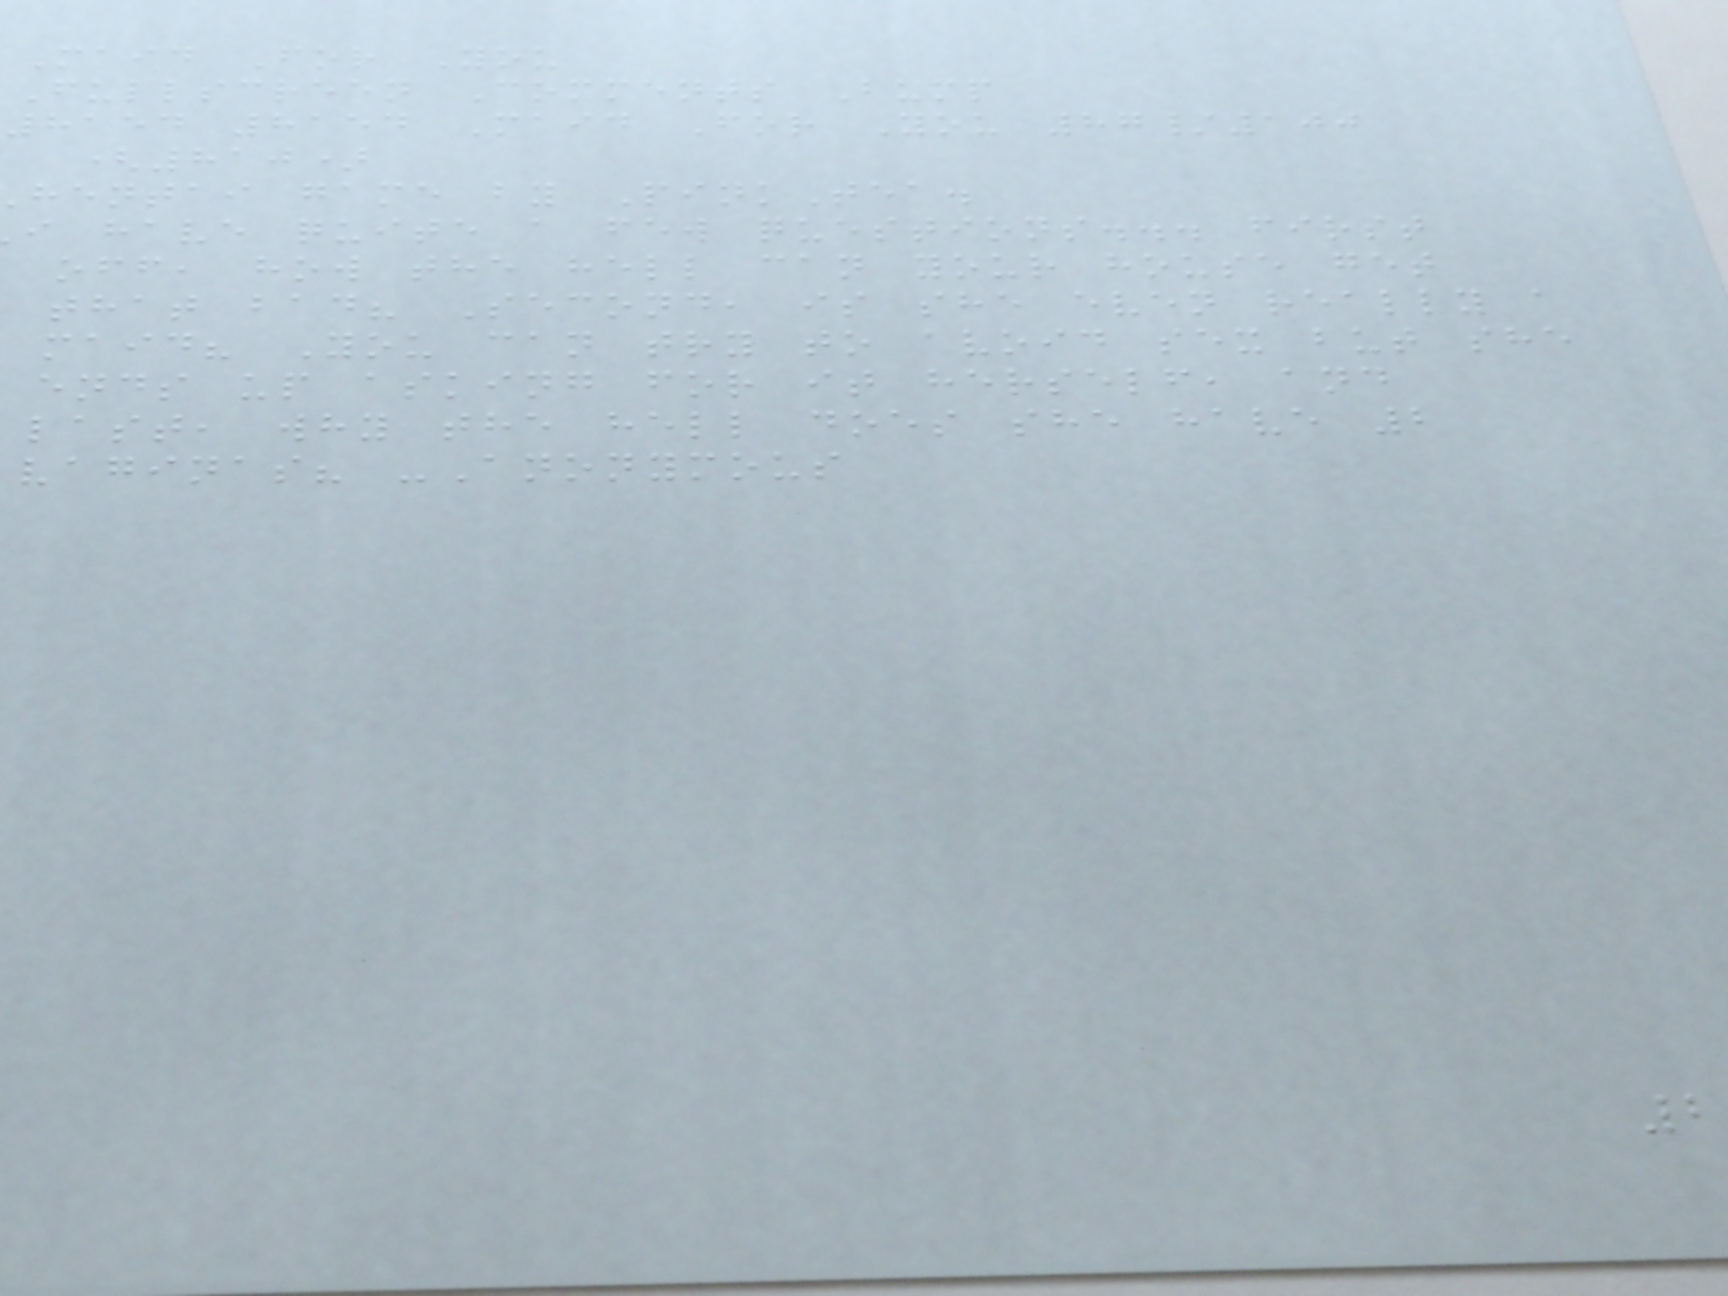Maid For You
Fullscreen Comments Bump
8154 8154 Maid For You 87/100
(810)
hentai game by PinkTea.
i have quite a few questions... first
off, how the hell can your house get
that bad? Second, is she even really a
maid? You can try to avoid sex but she
ends up asking for it herself, and
last, why the hell does she have 2
vaginas? -Anonymous
